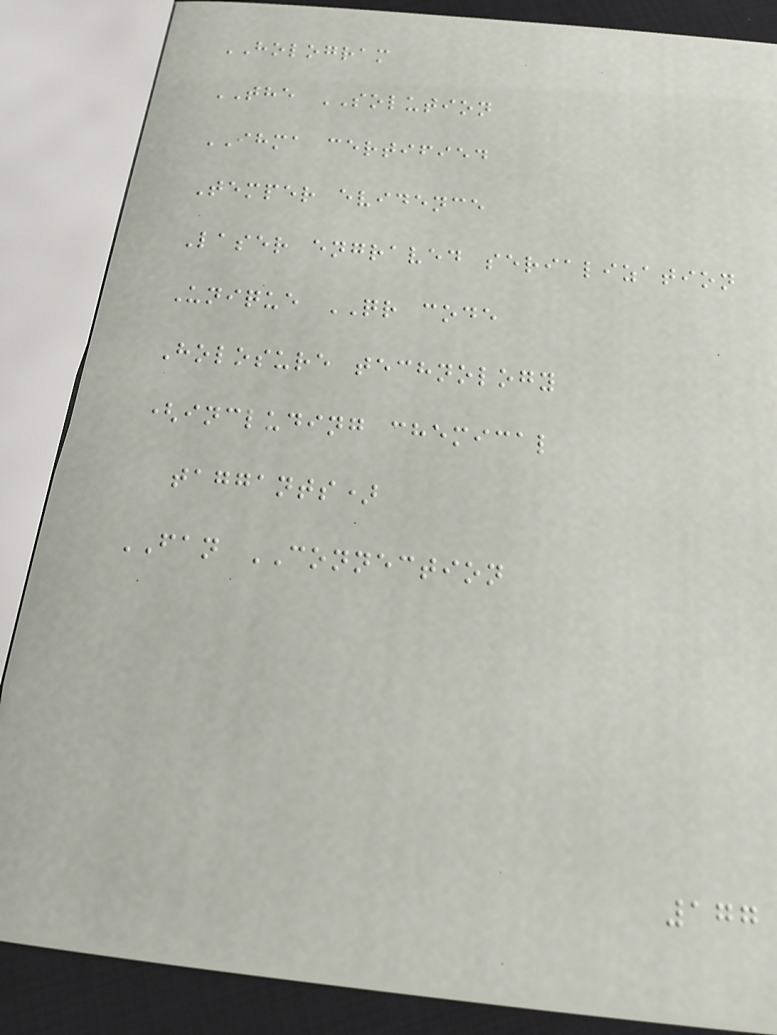HOLOGRAM
THE SOLUTION
IHMA certified
Temper evidence
Laser engraved serialization
Unique QR code
Holosure technology
(including chemical
taggants)
FAN CONNECTION
177
